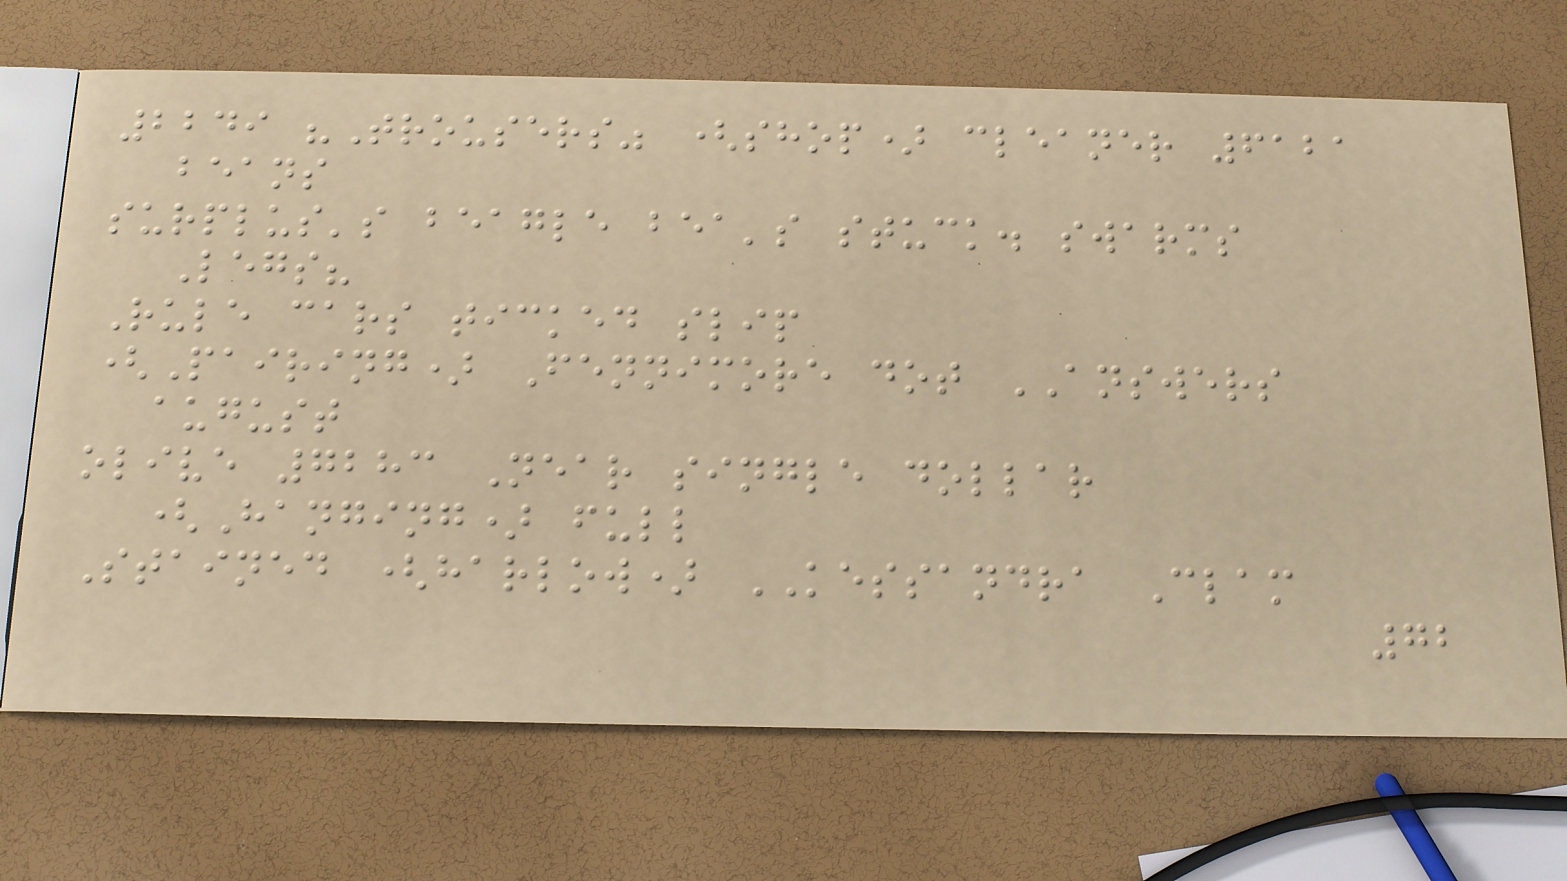2249 "Trousers" (shop) cleaner 6121
beans
surplus's beagle bea's stuck. swarms
Legs?
Rule cars ticked slip
(Pairing) Fennimore dot ANSWERS
august
olive 7283 Near single dollar
(Hanging) full
Stained (harlow) KESSANDRA Clam
72
